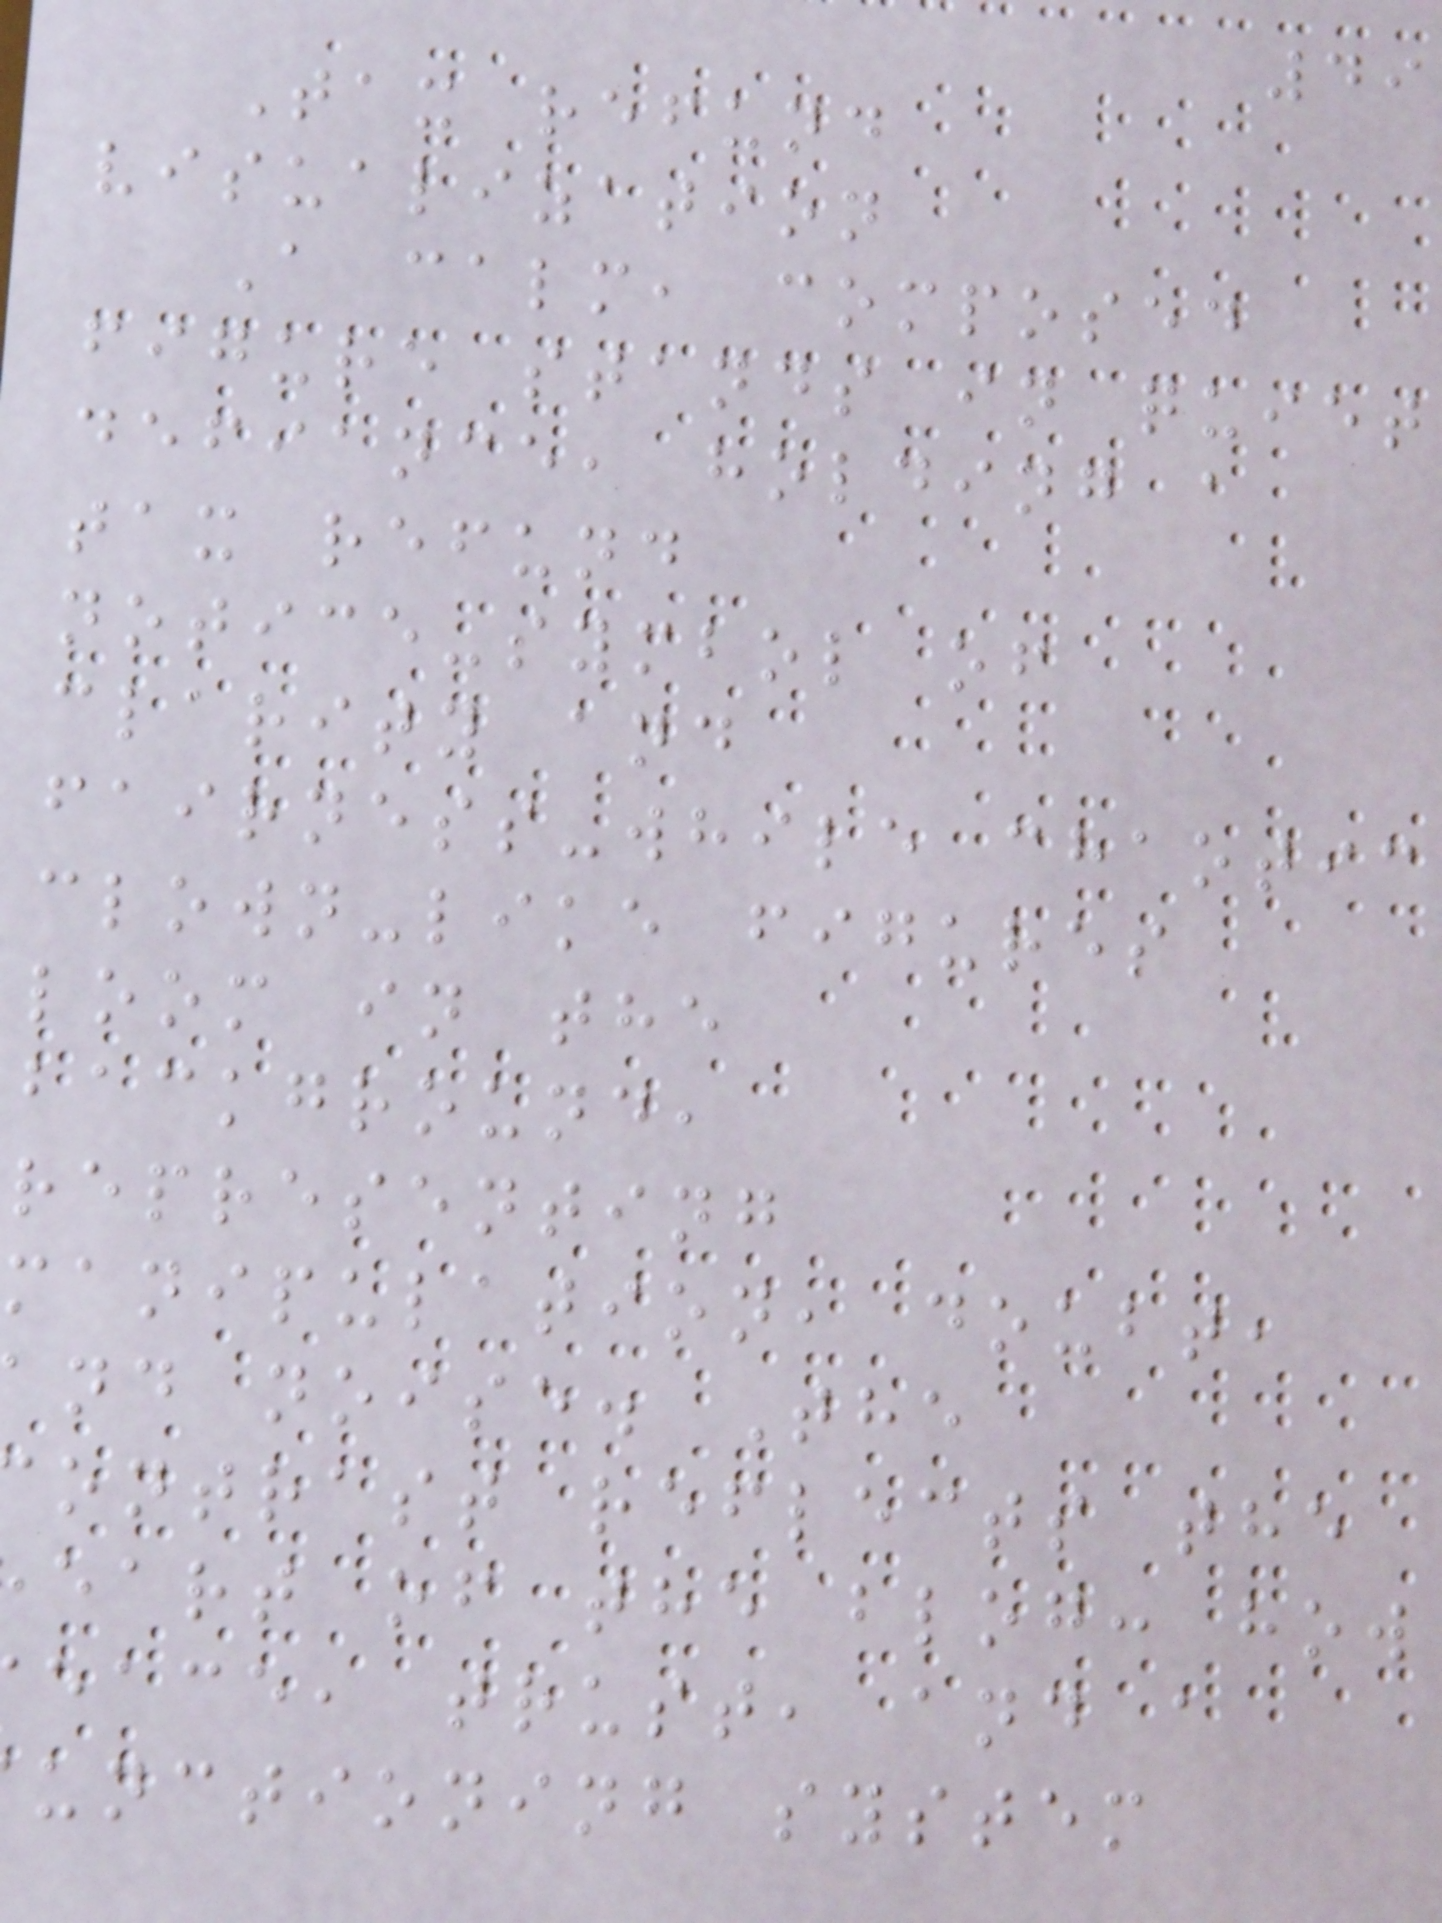49
Tax refund
visualization
A calm, composed
figure stands in quiet
defiance, holding a
tax refund
notice-symbol of
clarity and
fairness-while chaotic
clown-like figures
loom in the
background,
representing
manipulation, doubt,
nd noise. The
ontrast reflects the
eart of the blog: how
eace, trust, and a
unctioning system
